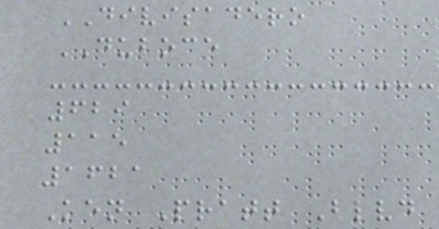DIVISADERO
DUBOCE
629
115
1621
Ken Pratt Blvd
